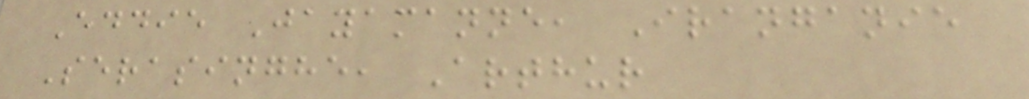Eddie Jayamanne, Iranganie
Serasinghe, Arthur
